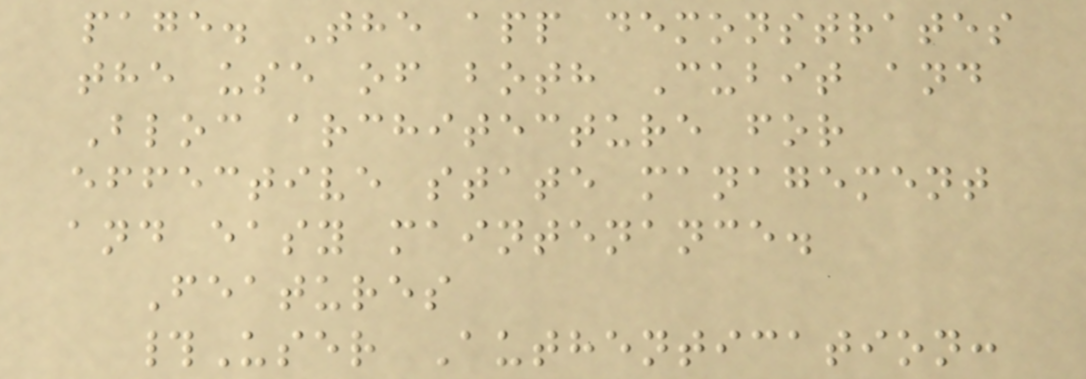page. The app demonstrates
the use of both Cubit and
Bloc architecture for
effective state management
and easy maintenance.
Features
#User Authentication:
